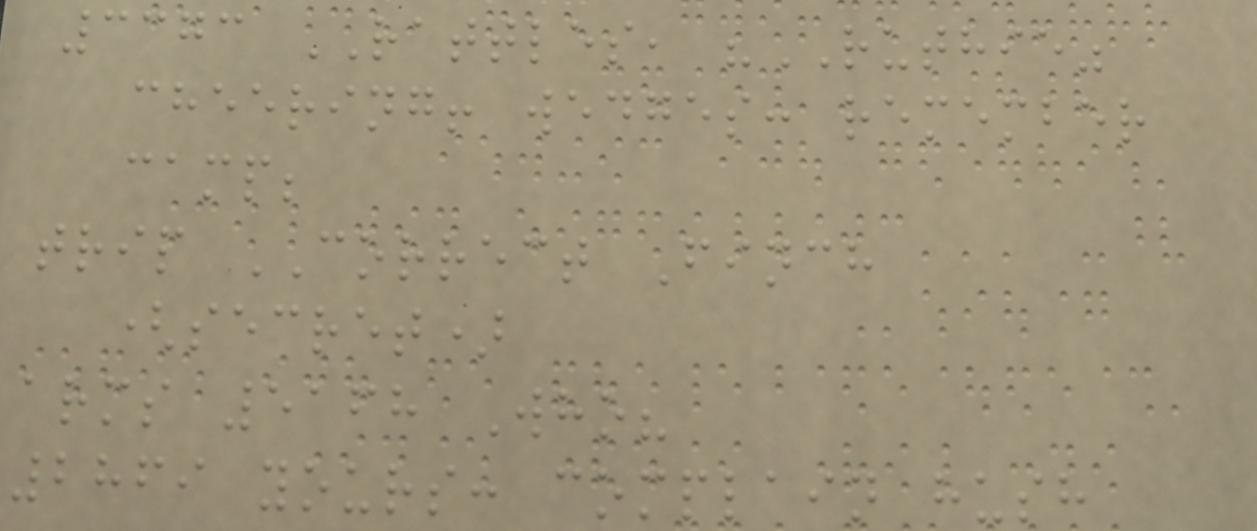3373 RATTLES, "RUTHIE"
cheering! wedges: remember
camp;
trip CORRECT Finch
(secret)
arms 5168 Who?
2869 yours: complain hush
